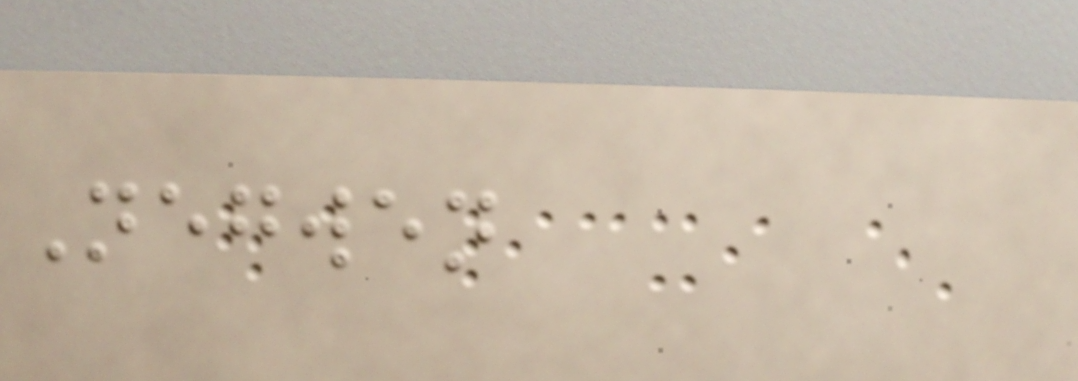Negwen
